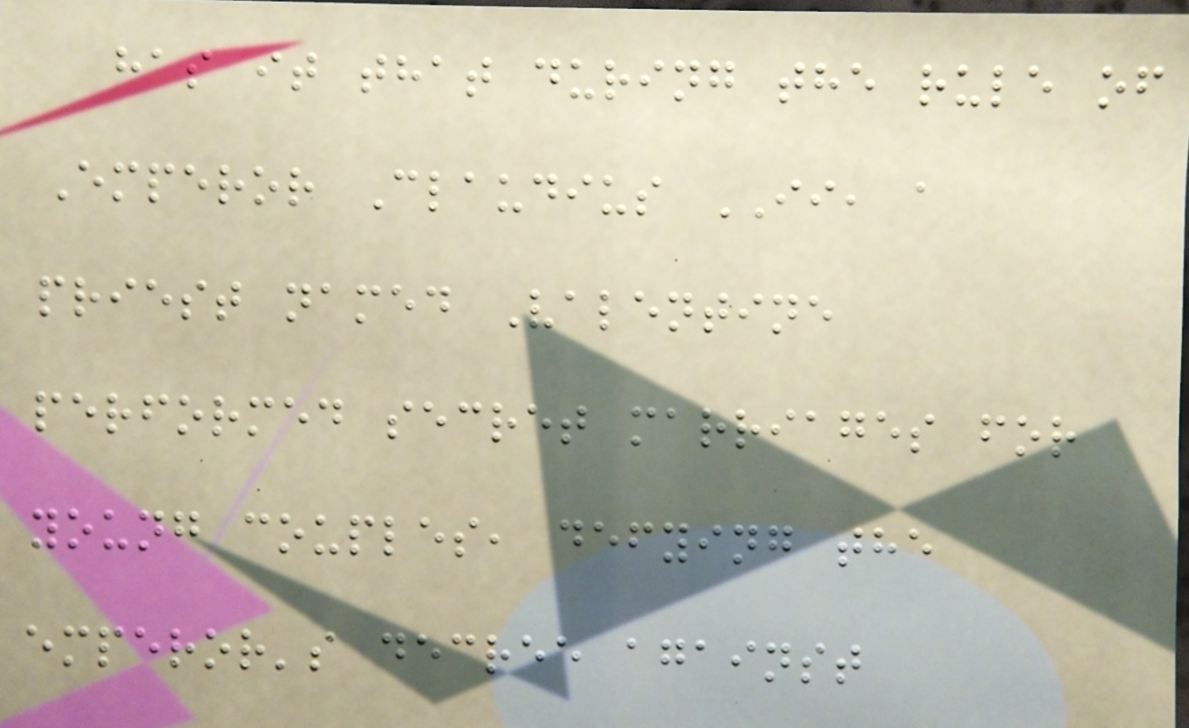has it that during the rule of
Emperor Claudius II, a
priest named Valentine
performed secret marriages for
young couples, defying the
emperor's decree against
